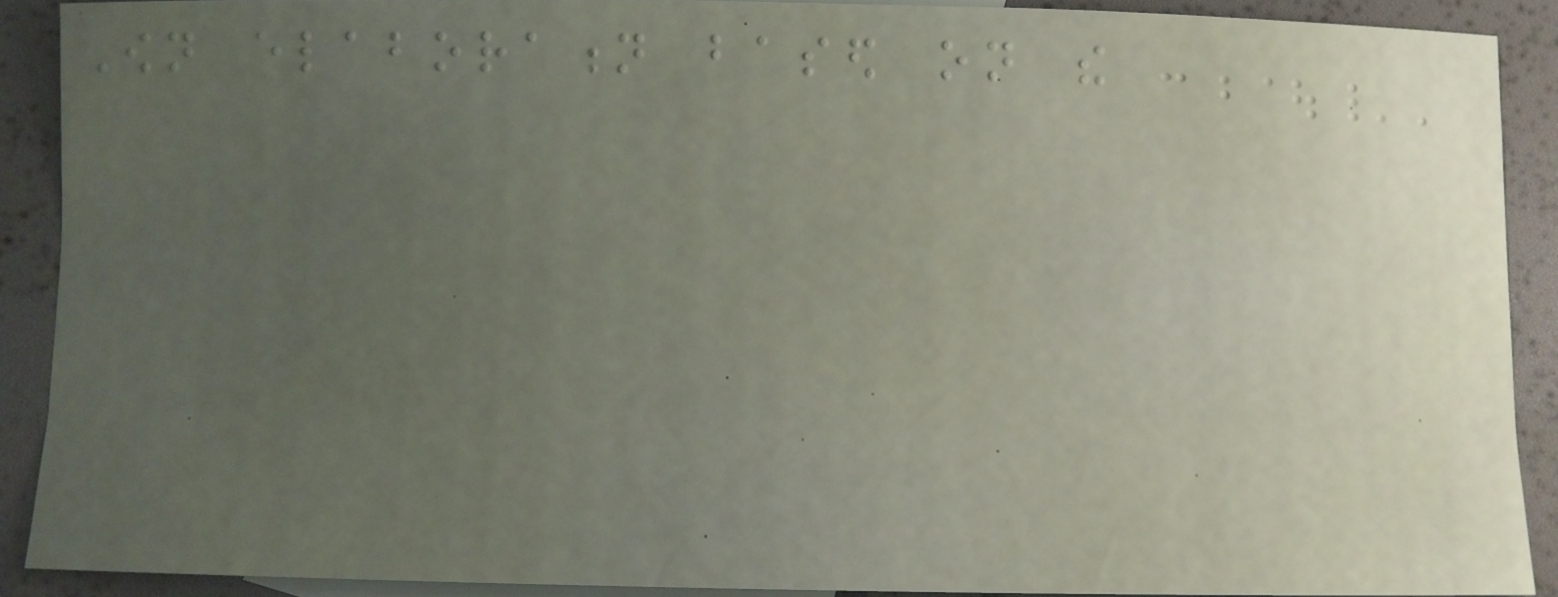Own elaboration based on the
